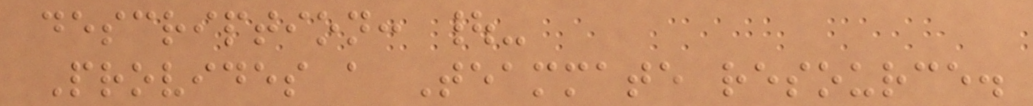description: |-
Provides a Teammate resource.
